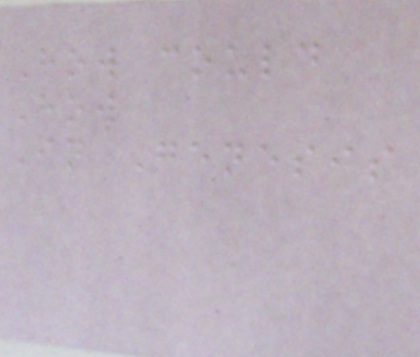How could
How
In Genesis
